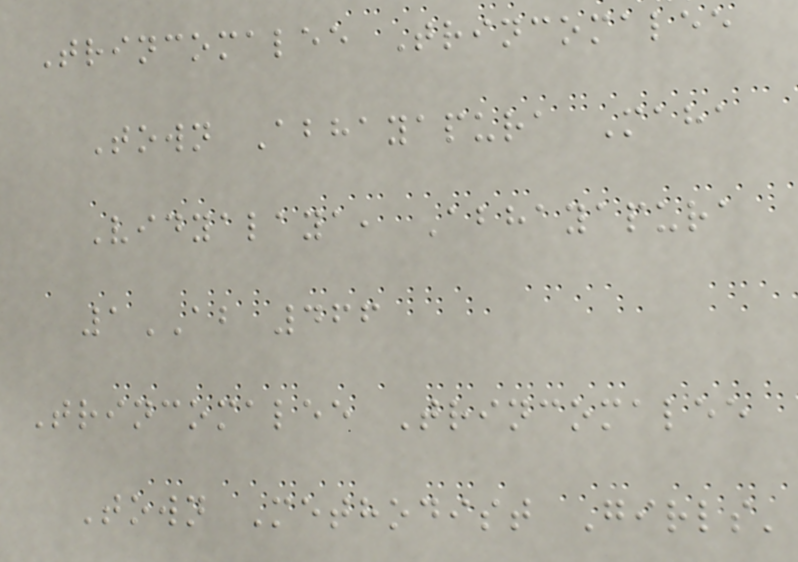Trincomalee Trincomalee
Town Abhayapura Maha
Vidyalaya, Abhayapura
1AB 466
Trincomalee Trincomalee
Town Methodist Girls'
